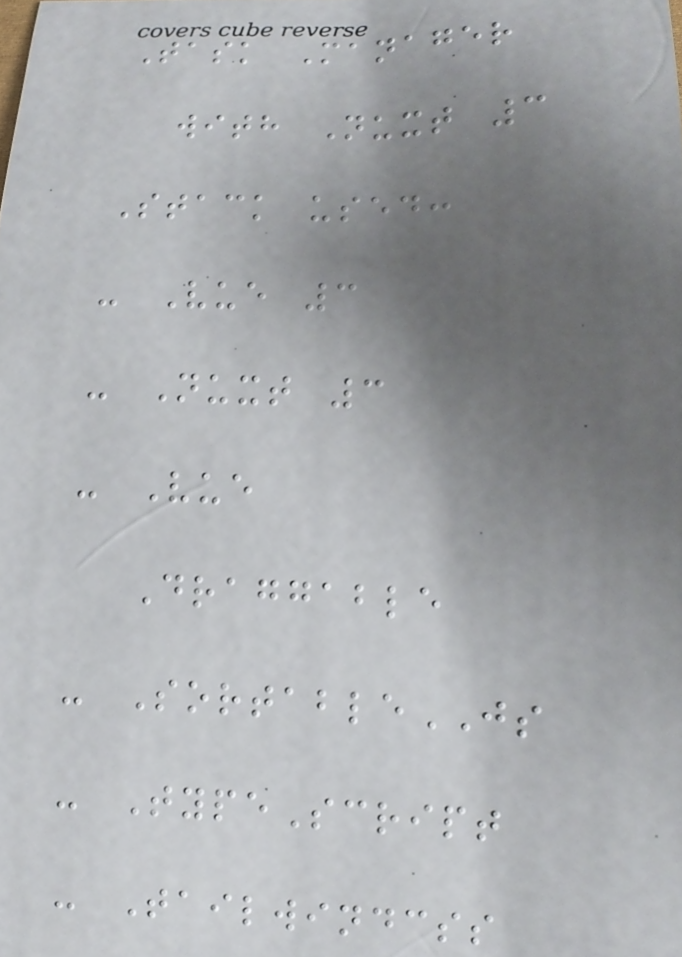Task Manager
with Nuxt 3
Stack used:
- Vue 3
- Nuxt 3
- Vue
Draggable
- SortableJS
- TypeScript
- Tailwindcss
